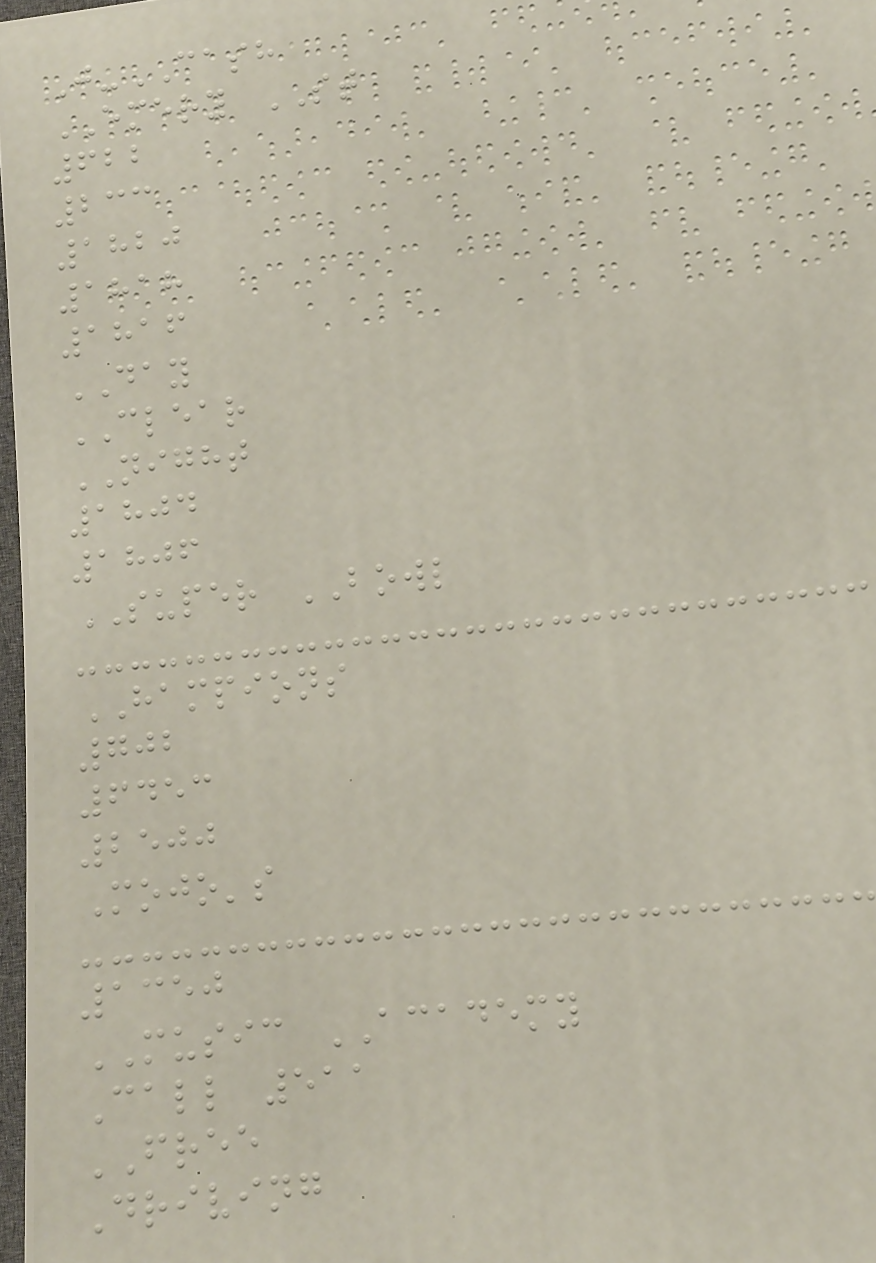J-CASH
EMERY ST
622
233
1820
1818
1816
DAY
CLEAR
NIGHT
1804
1806
SUPER BOWL
HAMPIONS
702
6453
2500
Mojo's
1350
MUSIC ACADEMY
Call 511
FREE
Driving
